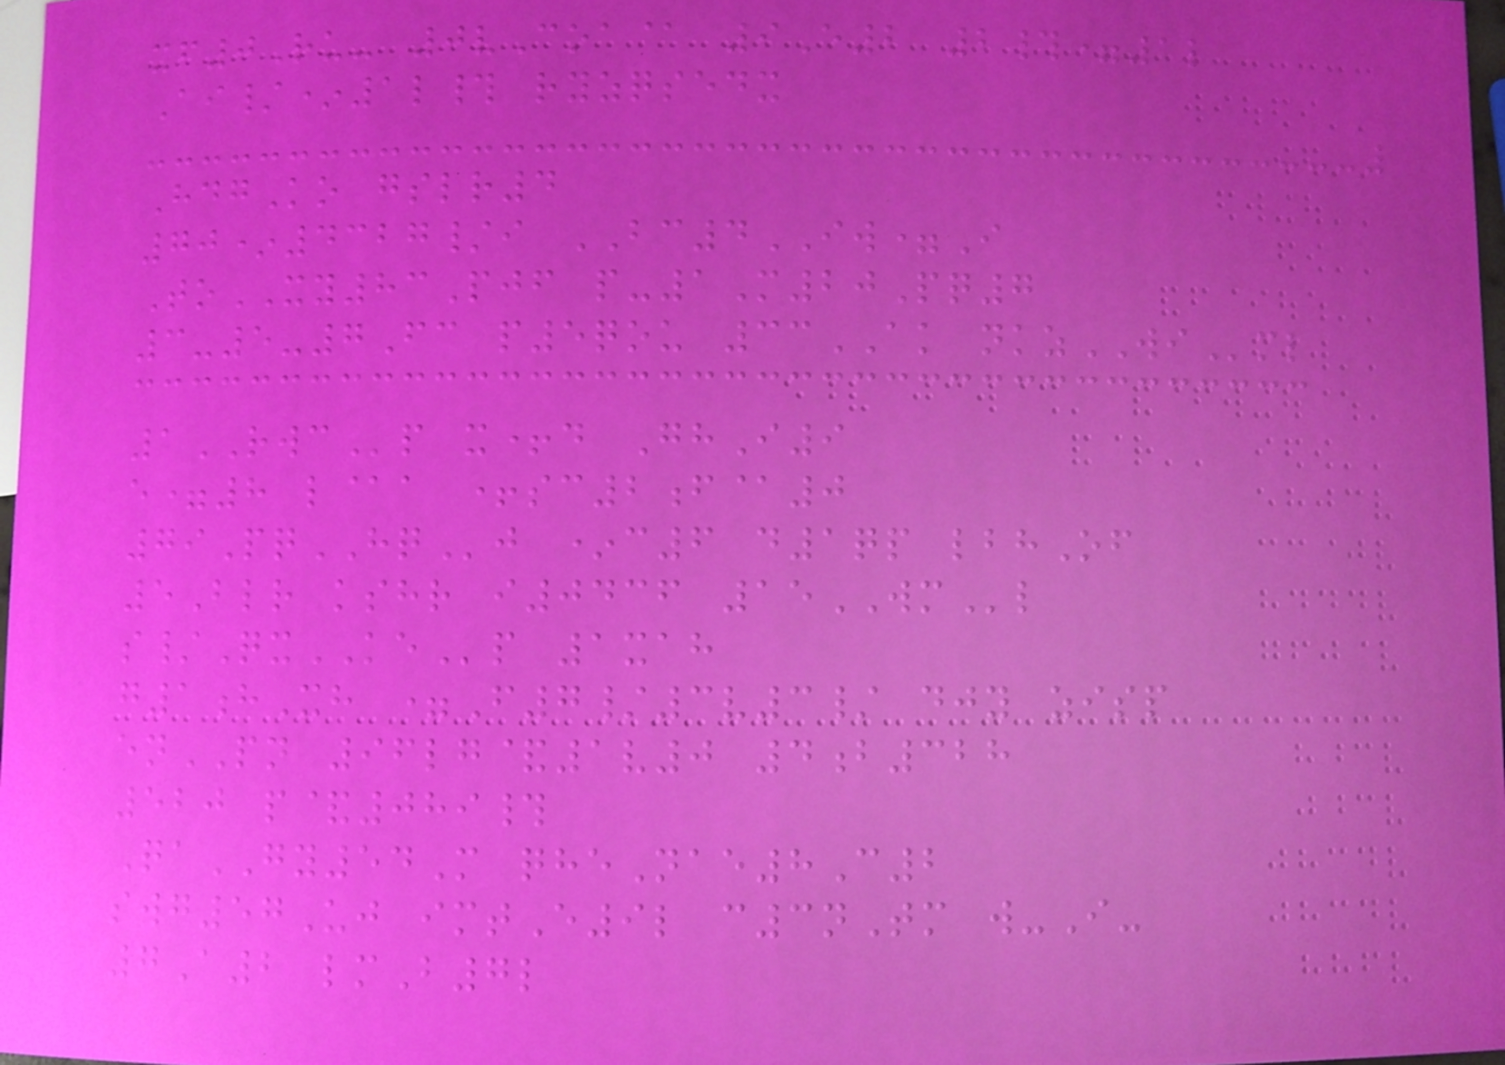xf0Ru- 0vCoa@ 9E2 2#=1l
Ai/*1l# ryzqsedx
HdgKo gslr4
70*4327/i BC4IW=I
ToXY83Pjf p-1M20Pq7
3-5-7Fc p5qou 33AK nkzWIml
1RWCp x+d GhI9
e=8 l@a +sc2f@0
79PqHQj *c6 d1qp lbhOf
5Blr kshr i0436 15WMl
s/QxKEp 1xah
g1hXh =F7/3v3/ djy zisp
enPN 96lg&1v0 4b328
520 p&089#
QaGY54M qheNae8C2
swg57Uj imtE9l c3nTm w-I-
7A2 lmB7l
